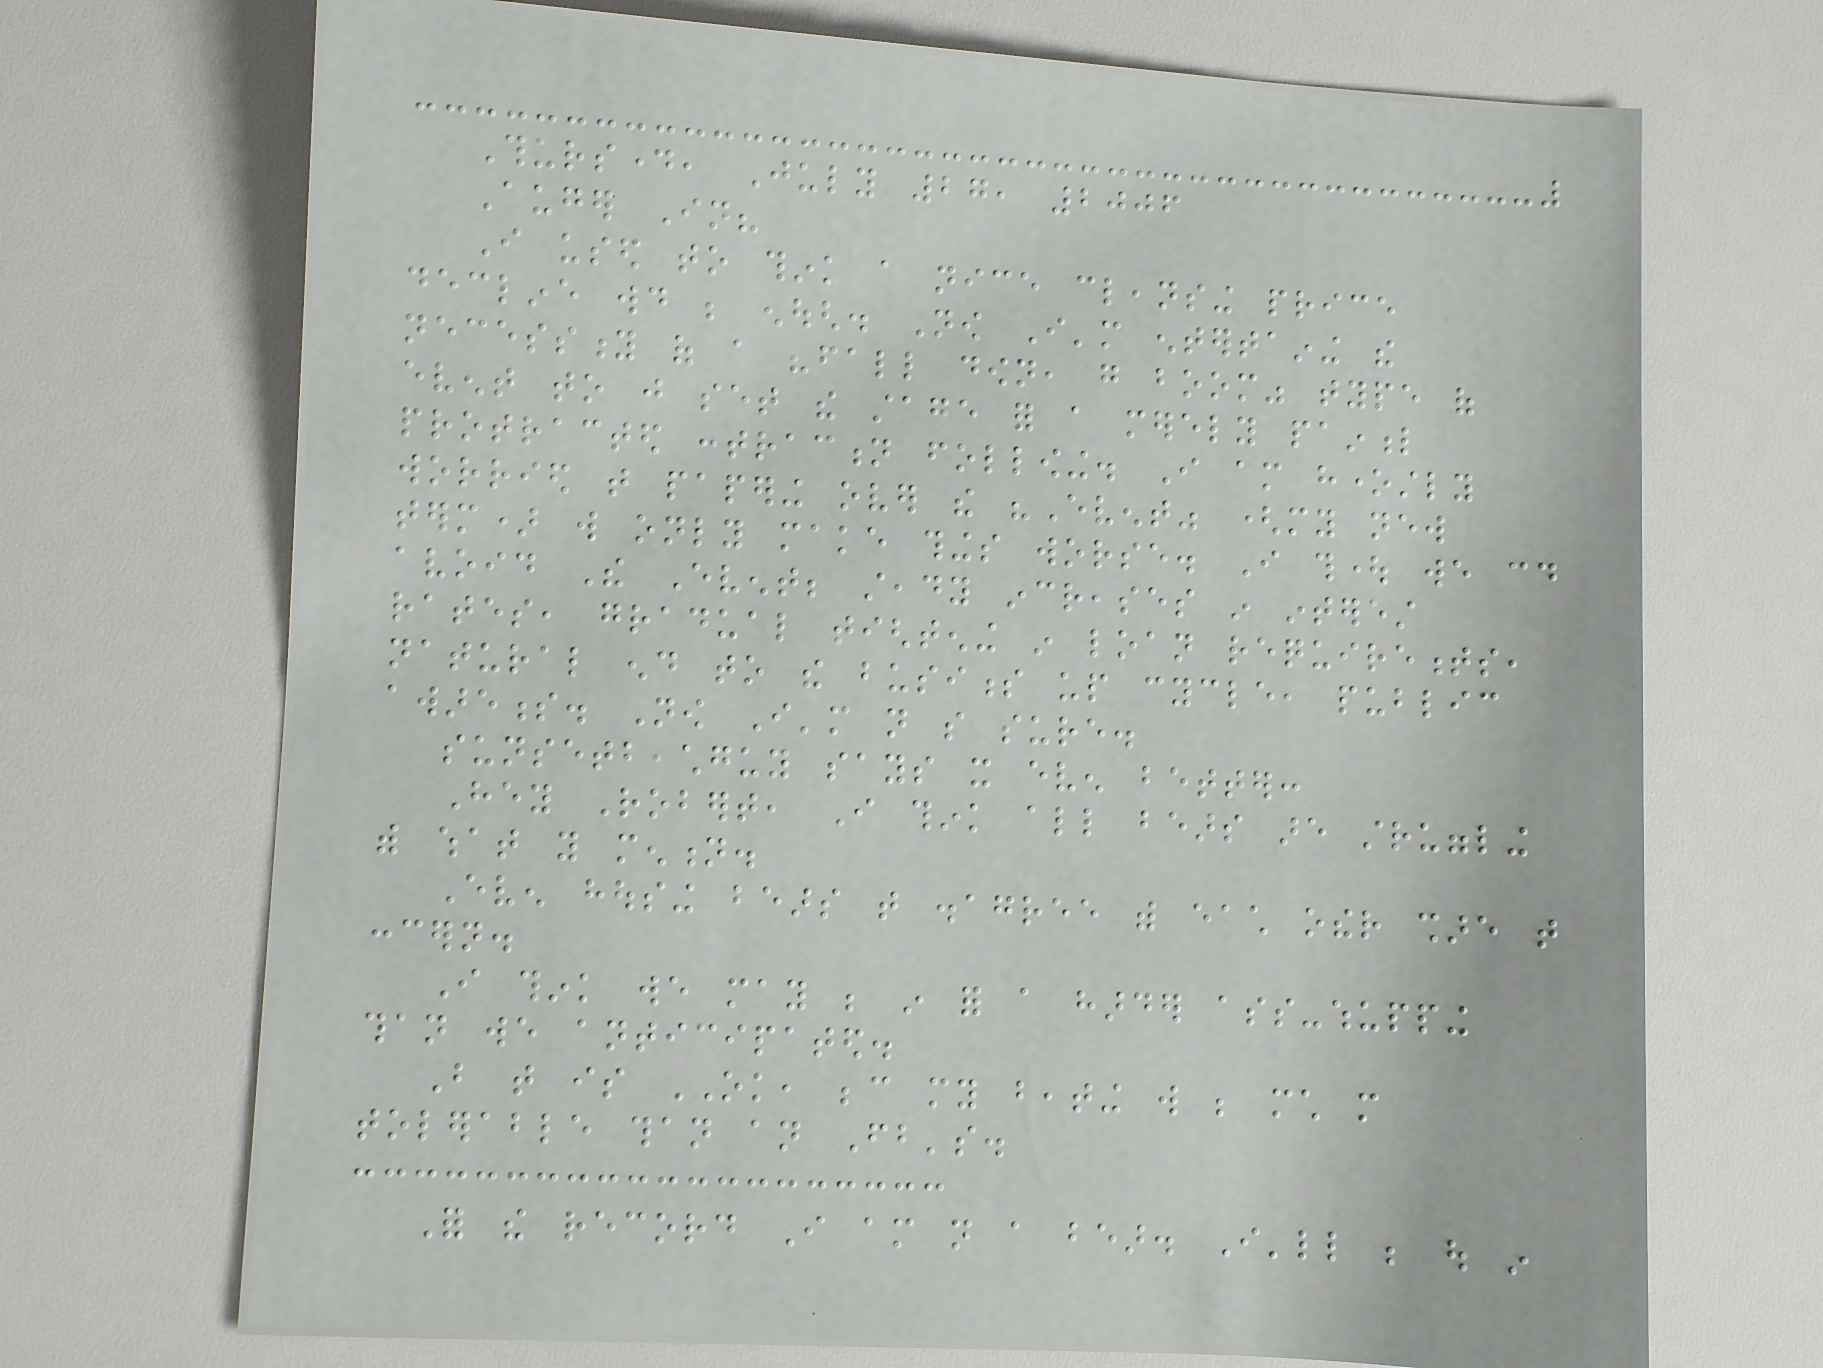Thursday, July 27, 2006
Auger In?
I used to think a nice cleansing price
decline would be enough. Now I'm entertaining the
necessity of a "fall down, go boom" type of
event to just set the stage for a merely painful
protracted contraction following. I am honestly
worried that papering over the "Event" (my new
term) will only make things worse. I thought we could
avoid The Event; steady increases in interest
rates, gradual tightening in loan requirements,
natural end to the business up cycle, public
awareness. Now I'm not so sure.
sunsetbeachguy says it even better:
Hey Robert, I think all bears are struggling
with what you mention.
Even housing bears that disagree with each other share that
concern.
I think we may be in for a harder ass-whupping
than we anticipated.
But that is OK, because my beating will be much more
tolerable than an Fb's.
For the record I am not a bear. I'll be out in
